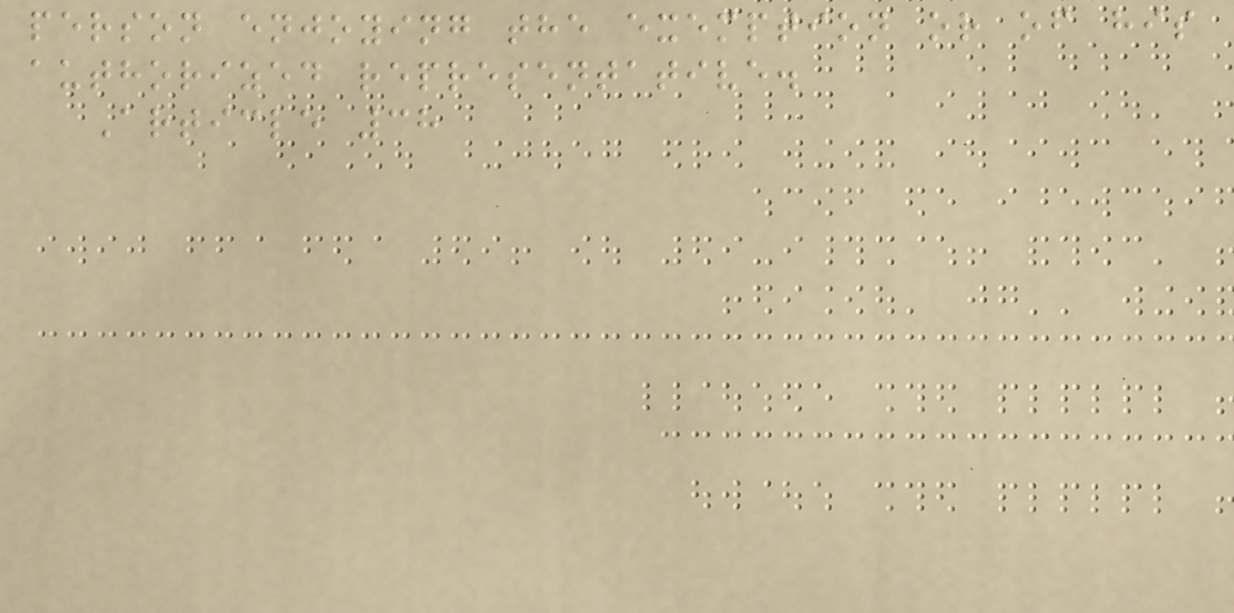person enjoying the exemption or of his
authorized representative.
Article 38
